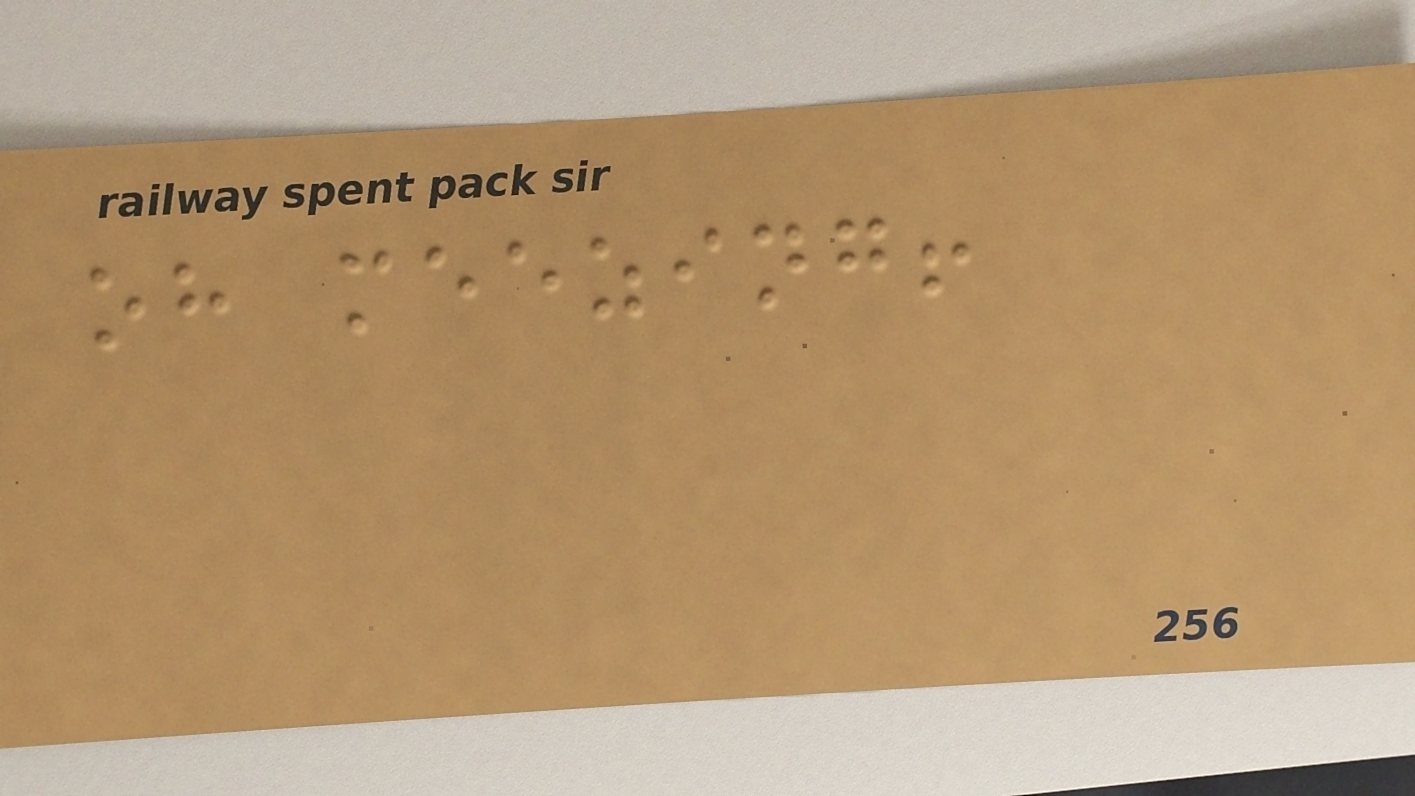oh meezing!
